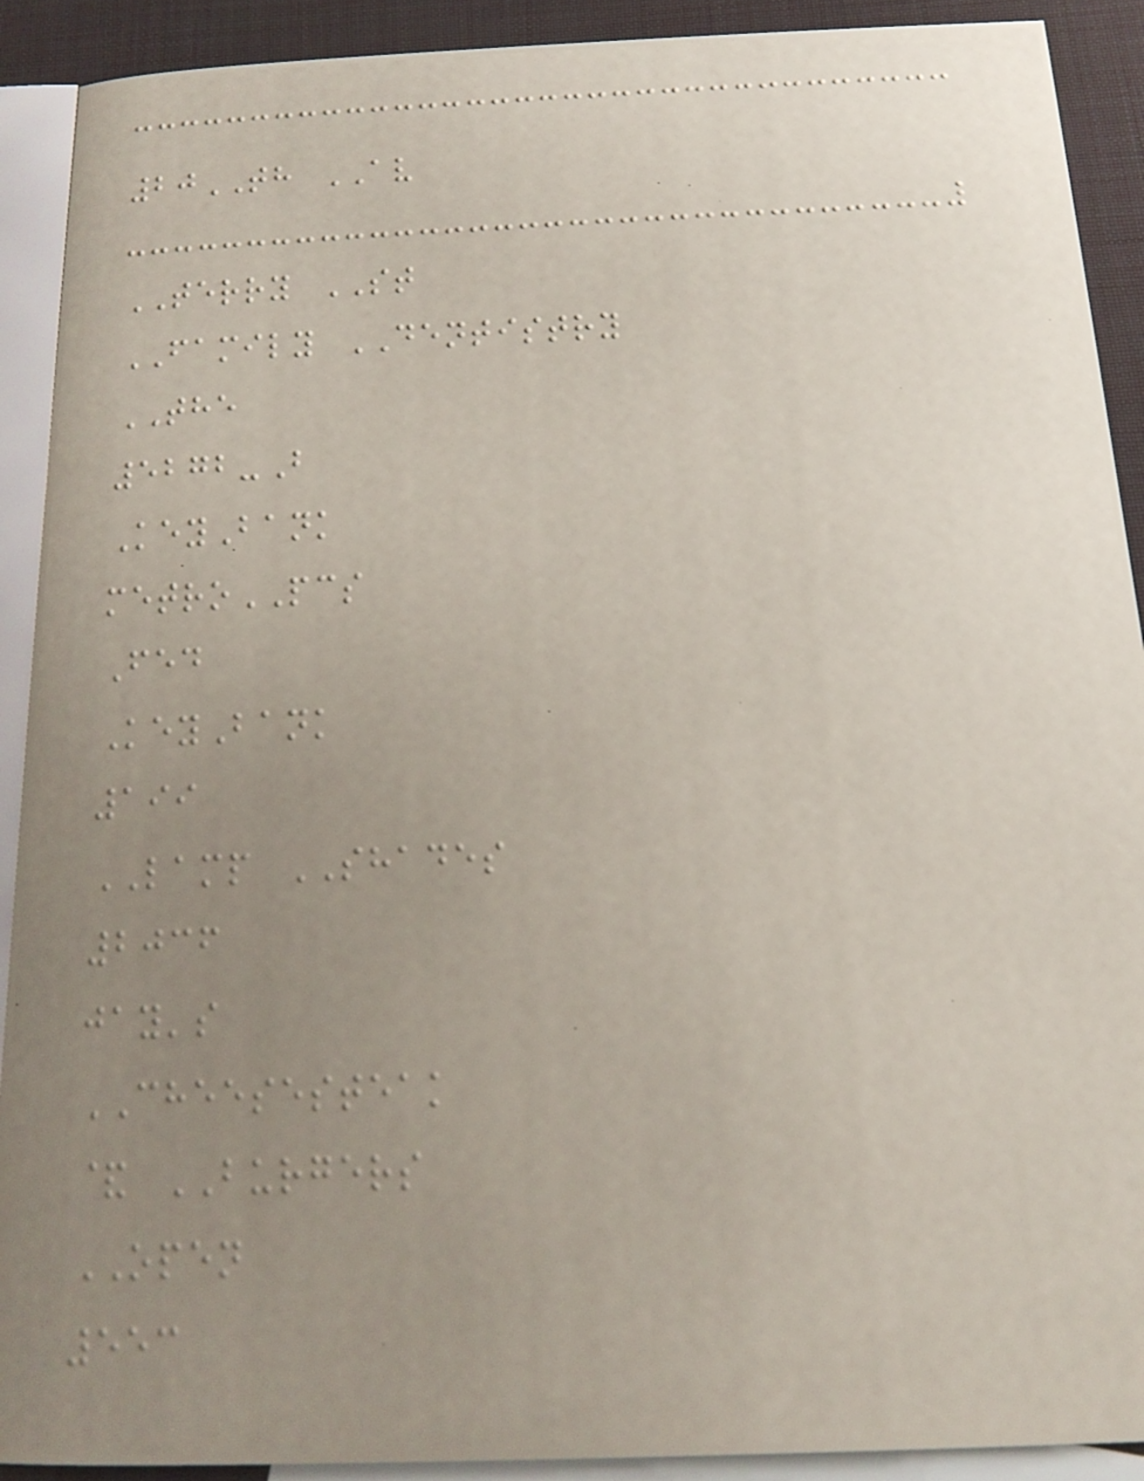20TH AV
TERRY ST
FAMILY DENTISTRY
THE
5272-B
KeyBank
metroPCS
Fed
KeyBank
199
LAMP SHADES
2036
jay's
CHEESESTEAK
& BURGERS
OPEN
553
